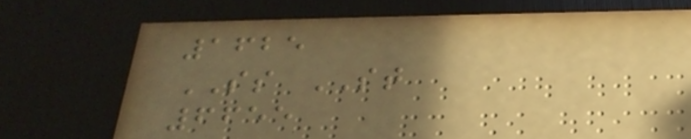1625
SS ST
6655
